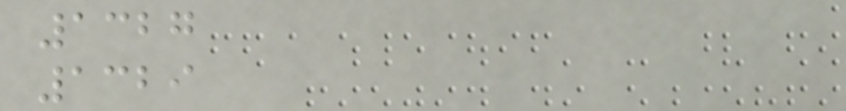1327
1329
